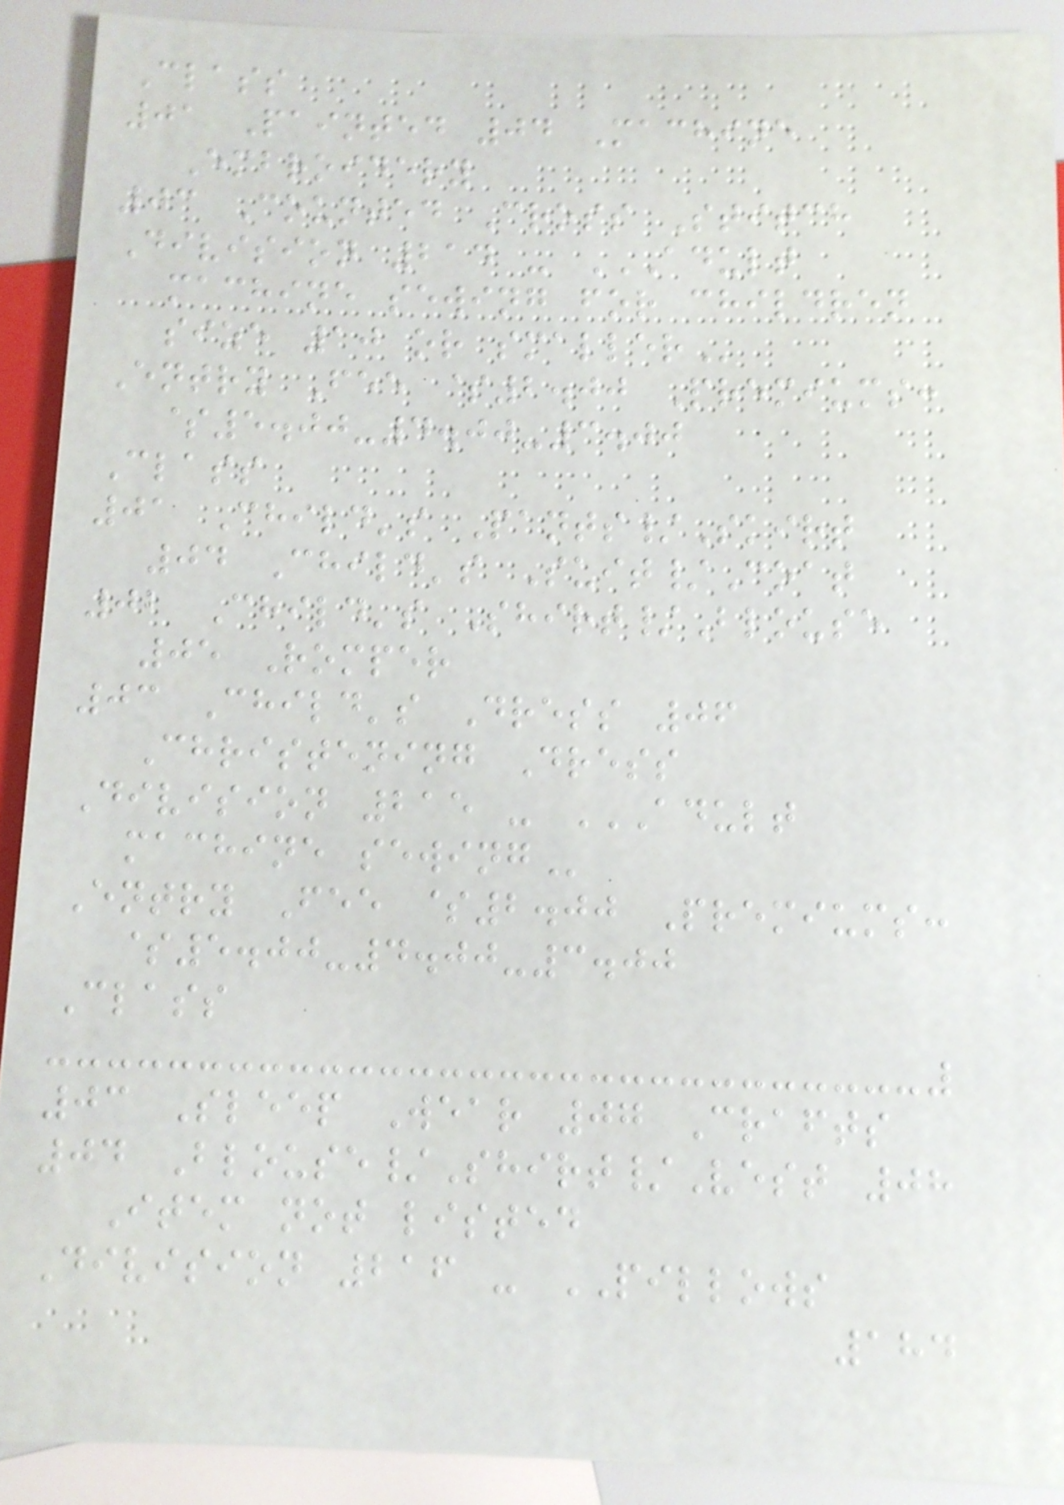Class
01 Painted 04 Machine
Embroidery
03 Counted Cross Stitch
Division 214 - ADULT
MACHINE SEWING FOR CHILDREN
SIZE 10 OR SMALLER
Entry Fee $2.00 Premiums:
$5.00-4.00-3.00
Class
01 Child's Pants/Skirt
04 Child's Suit/Coat
02 Child's Shirt/Blouse
05 Romper
03 Child's Dress 06
Christening Dress
Division 215 - ADULT
MACHINE SEWING
Entry Fee $2.00 Premiums:
$5.00-4.00-3.00
Class
03 Sleep Wear 07 Crafts
04 Blouse/Shirt/Vest 08
Item not listed
Division 216 - PILLOWS
184
